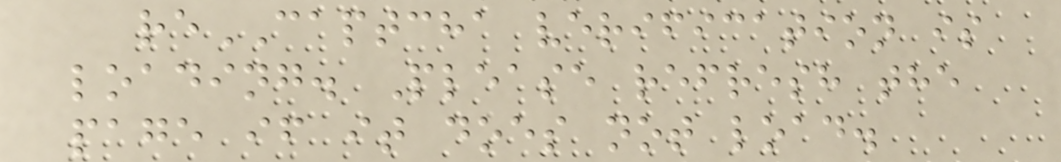reCAPTCHA verification is
loading. Please refresh the
page if it does not load.
